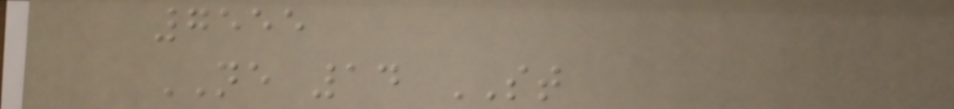7555
NE 14 ST
